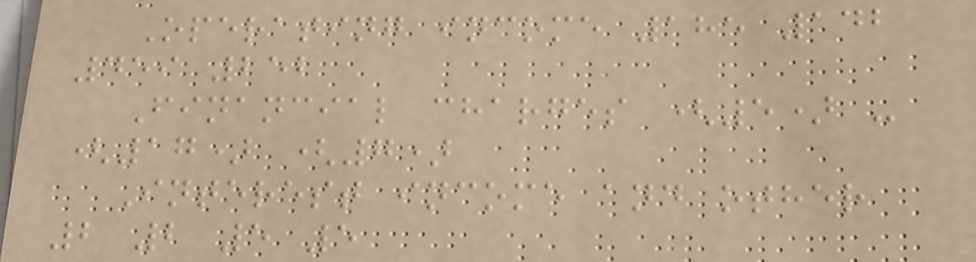Operating income 185 142
459 252
Financial charges (5) -
(17) (7)
Interest income and other
2 2 5 5
